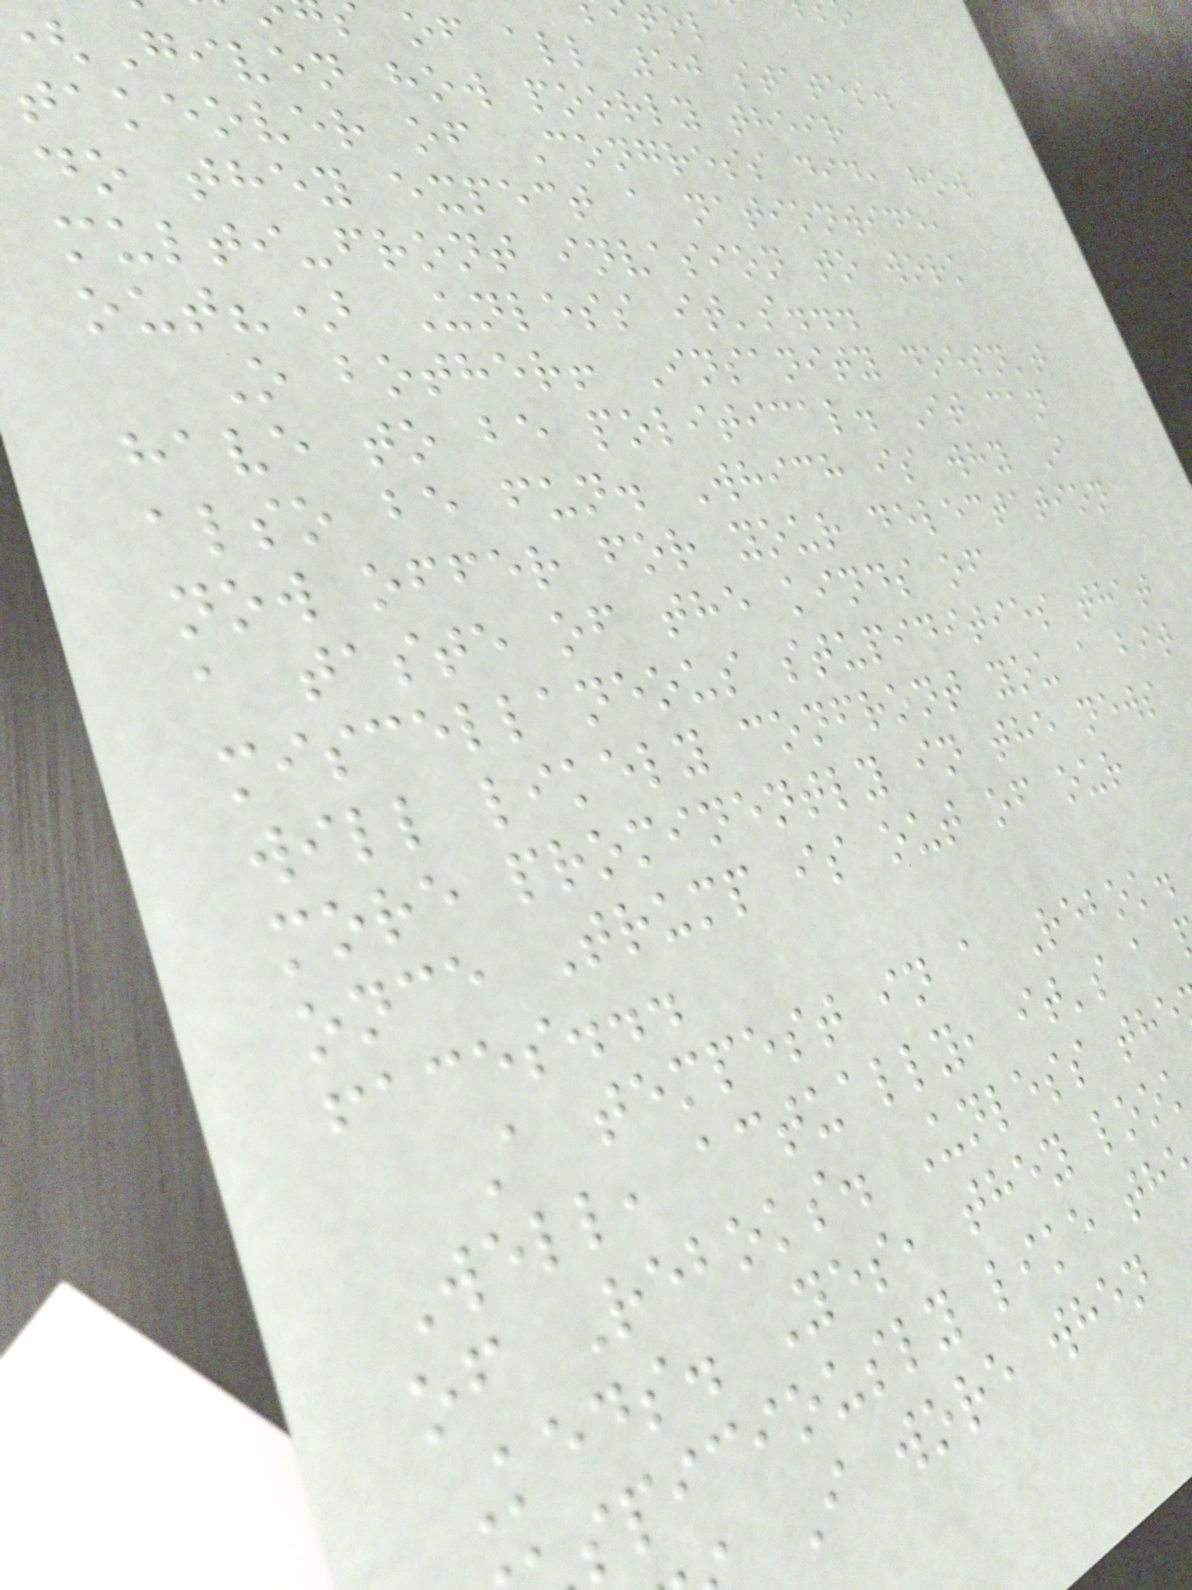of all 50 states.
Given how poorly their
takeover of Congress did, how
do they expect a nationwide,
multi-front invasion to work
out?) Unless it's...
O bother! Insanity doesn't
have to be political. It can
also be fun. Which is why I
now offer for your delectation
a taste of the kinds of
miscellaneous stupidities that
will likely confront you a bit
more prominently in the news
once Trump is out of our
faces...
A tempest in a Rebok.
Well, actually, it's a
of Reboks. Unless the
Keds. Yes, they look
spiciously like th
I wore when
